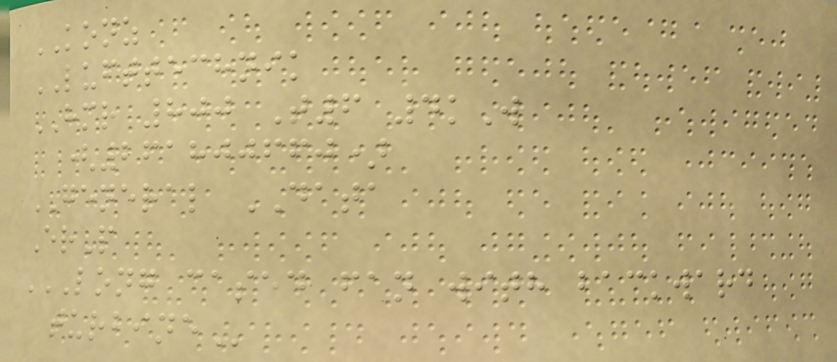KONZ
LUFTTECHNIK
HMR 800 T6 4kW
(261800660)
GENERAL DATA
ErP
LONG CASED FAN WITH BACKWARD
TURBINE
